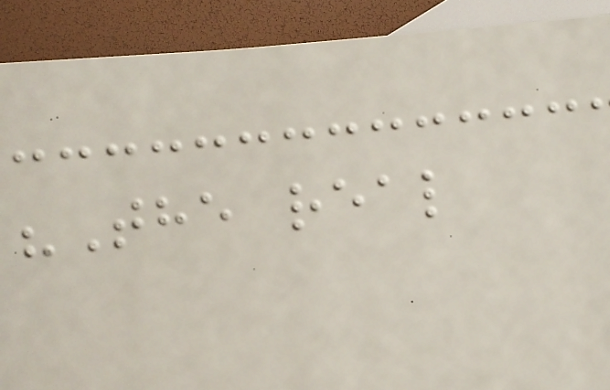"The real
